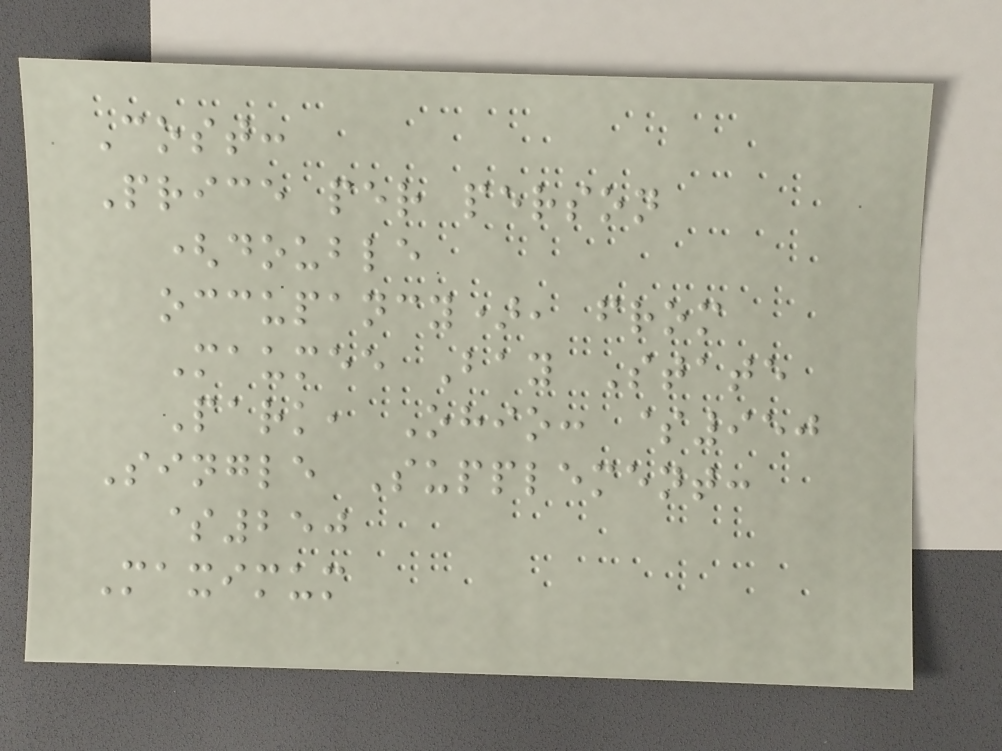Cost:
Price per person
(double
occupancy), from
Maumee Bay State
Park, Ohio: $950
Single Supplement:
$250
Maximum
